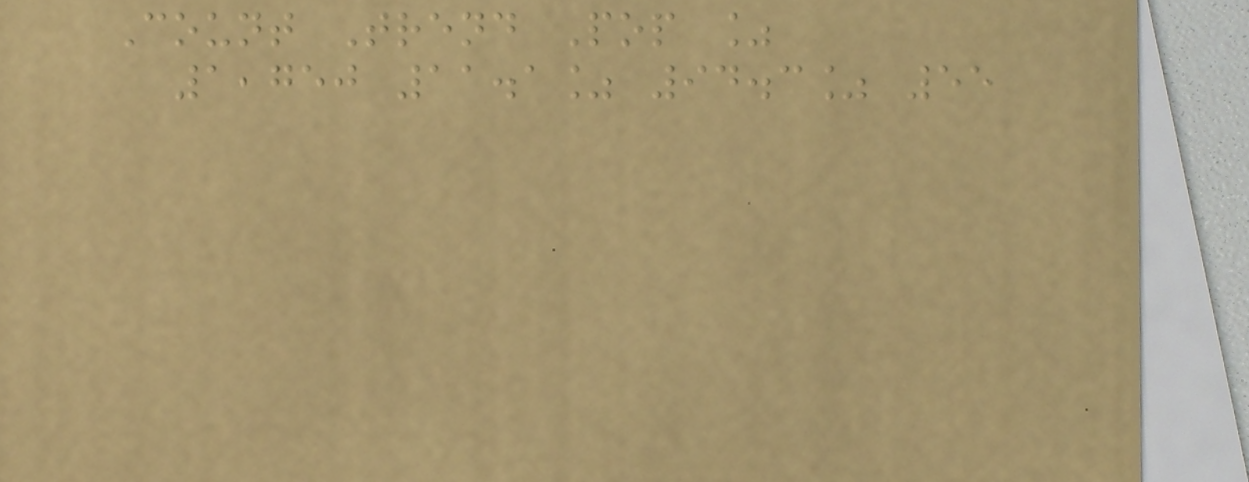Count Trend Pop %
1,750 11.1% 94.3% 55
